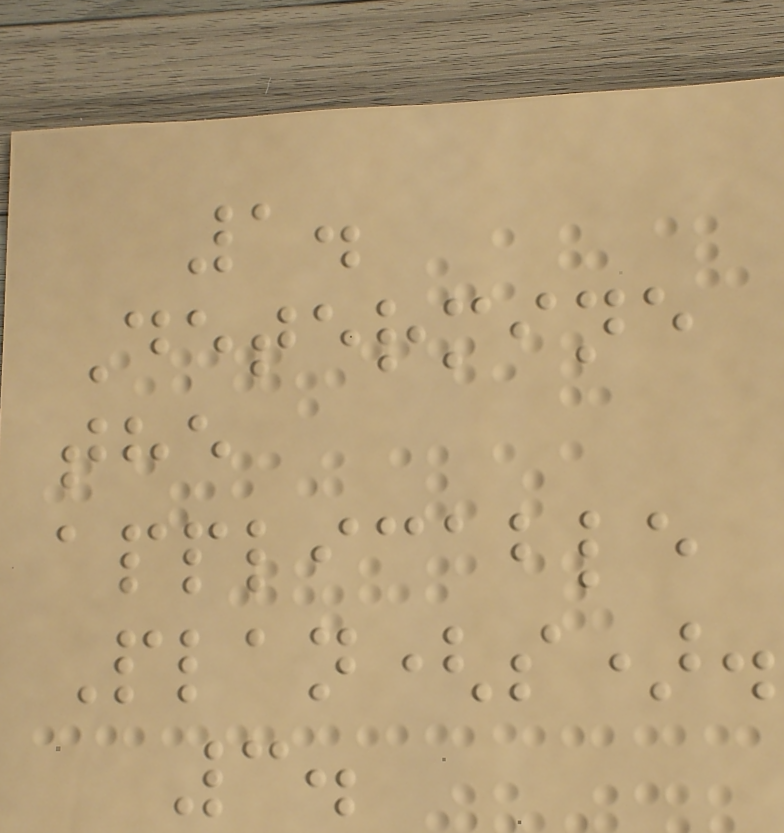1.
Determine
the
applicable
Plan(s).
3.
